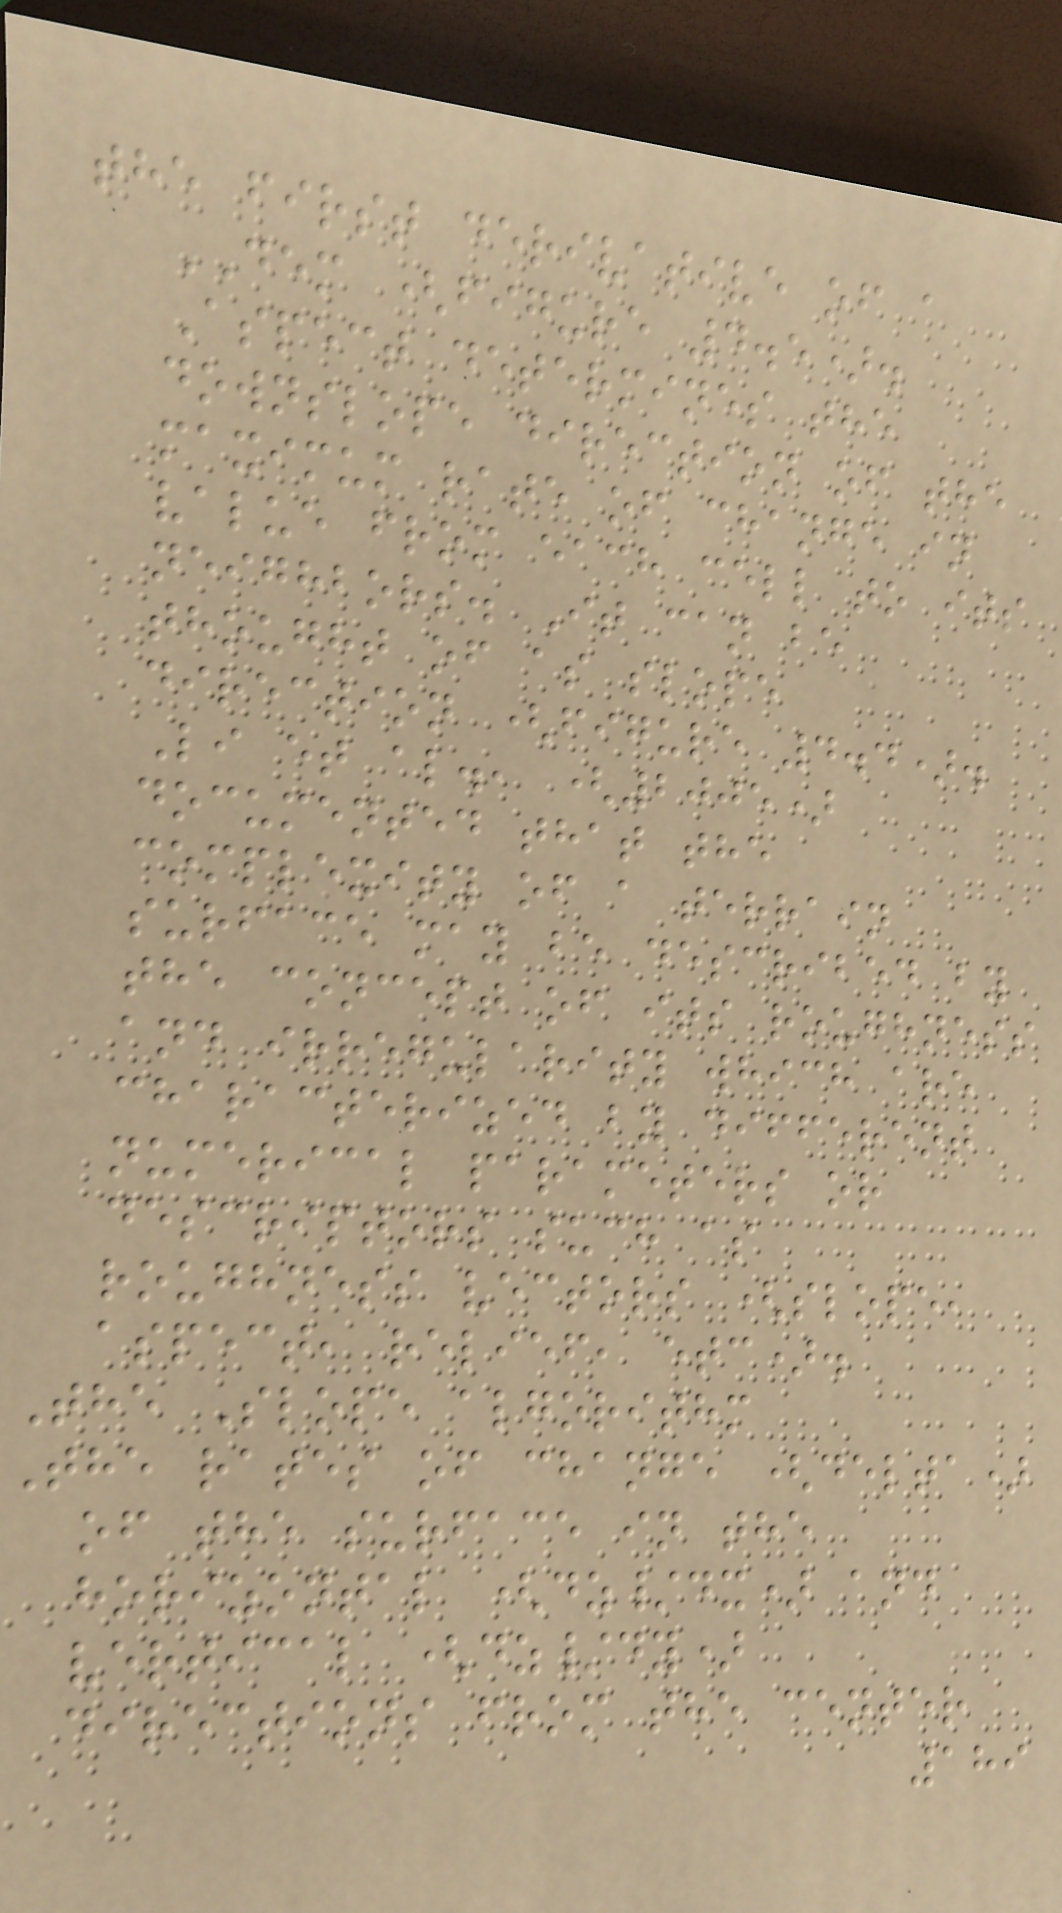the first derivative of a
DEM (figure 4.5).
Aspect determines the
downslope direction of the
maximum rate of change in
value from each cell to its
neighbors. It can be
thought of as slope
direction (figure 4.4).
Li et al., (2005)
documented that the
complexity of a terrain
surface may be described by
the concept of its roughness
and irregularity which are
characterized by different
numerical parameters or
descriptors such as
roughness vectors (slope,
aspect, relief, etc).
The Slope algorithm
The rates of change (delta)
of the surface in the
horizontal (dz/dx) and
vertical (dz/dy)
directions from the center
189
